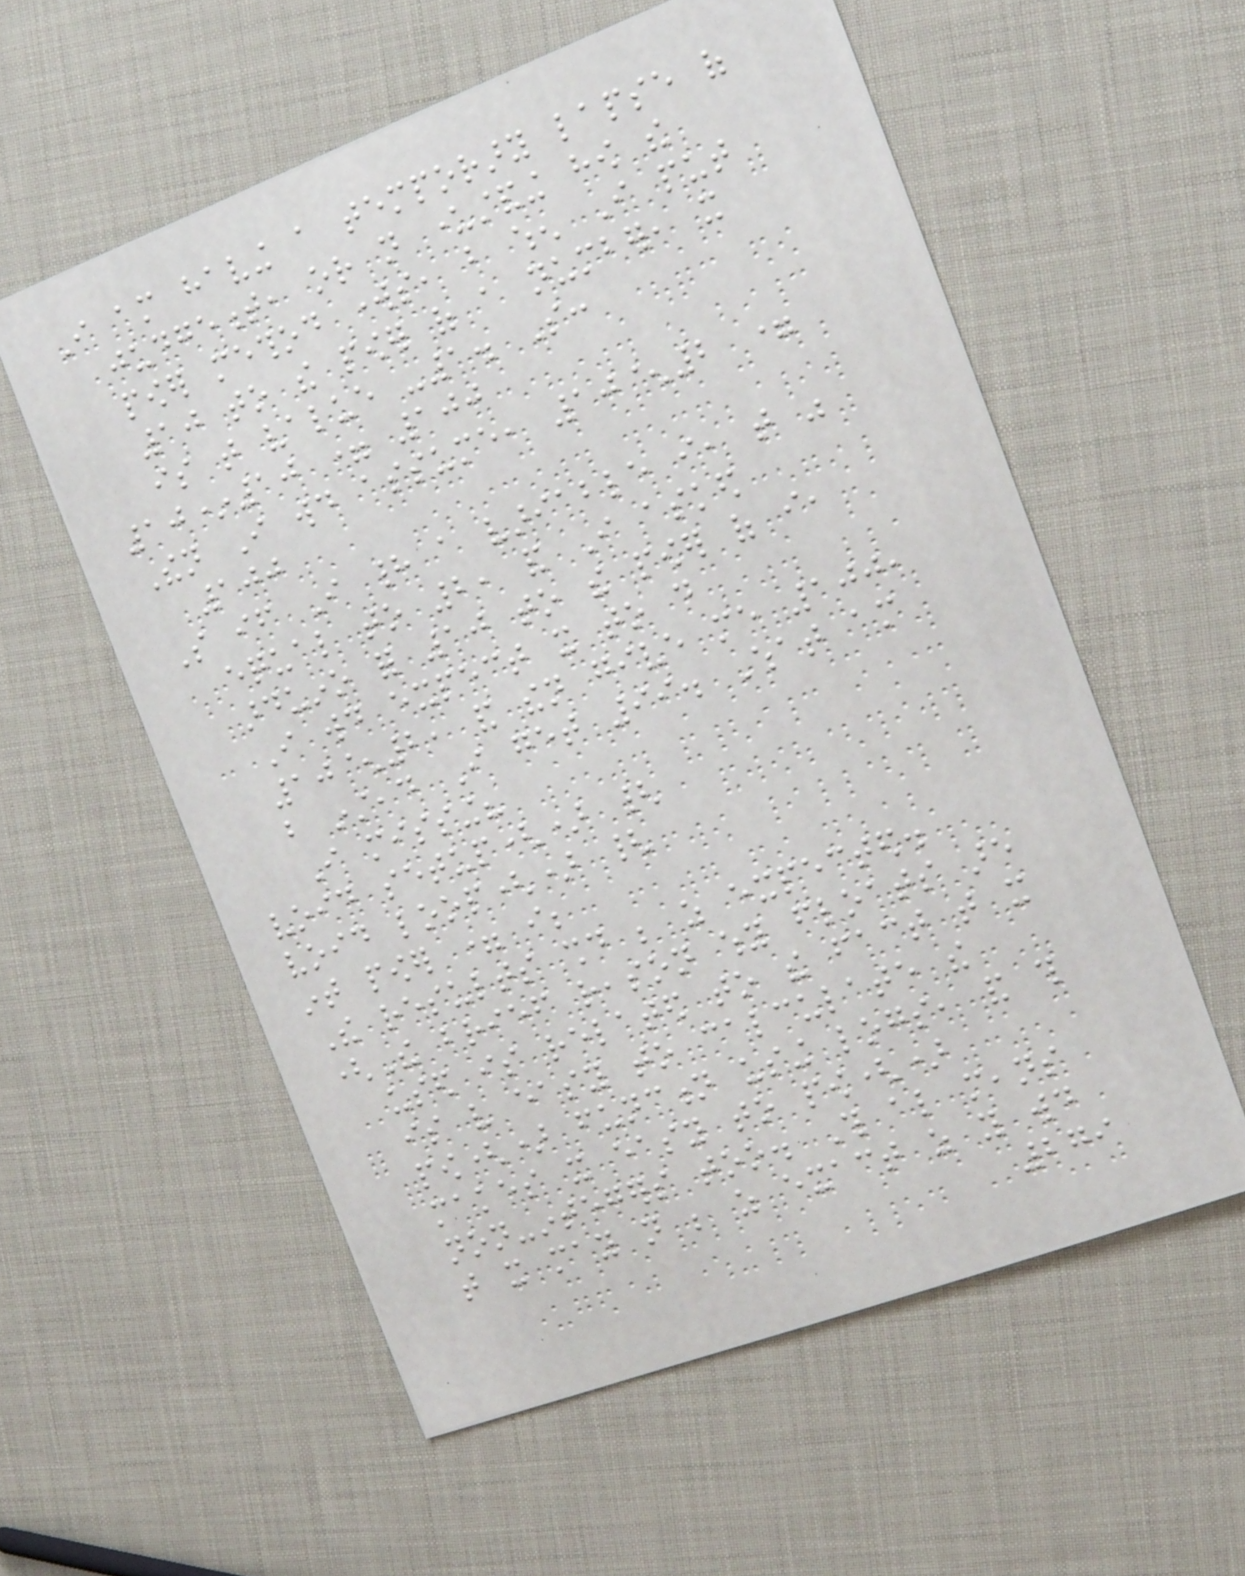I am having a temporary lapse of
judgement, or not understanding how the
power method works, but when I put
10 to the power of a number, it
is that value -1. So:
10*10 = 100
Then I would assume, 10^2 =
100
So if I had a variable i, that was
equal to 2, and I asked
arduino for 10 to the power of i,
I would expect it to do
10^2, and then give me 100,
but instead I get 99. What am
I missing?
void setup() {
void loop() {
int power = i;
The results should be as expected.
(The brief reason why floats are
used is related to the fact that it
is very easy to calculate the
pow() function using logs, and this
makes it easy to pow()
non-integers too. This also means
that it may not be as exact as you would
279
